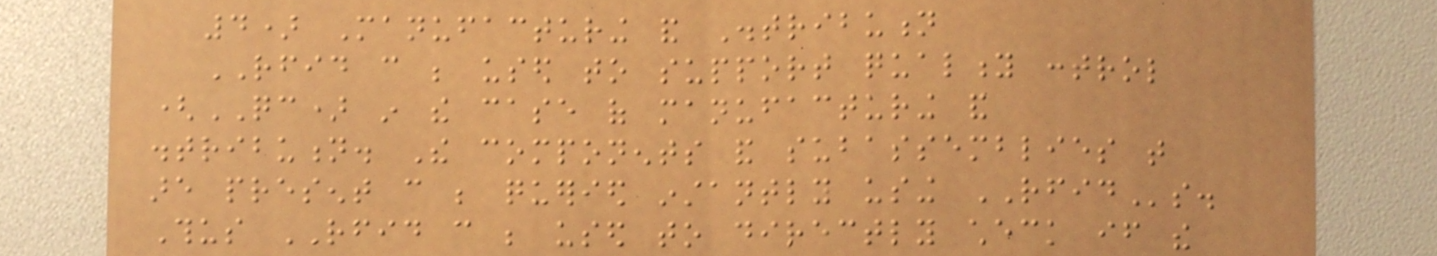4) Manufacturing and Distribution
RFID can be used to support quality control
(QC) in the case of manufacturing and
distribution. The components and subassemblies that
are present can be queried instantly using RFIDs.
Thus RFID can be used to directly check if the
